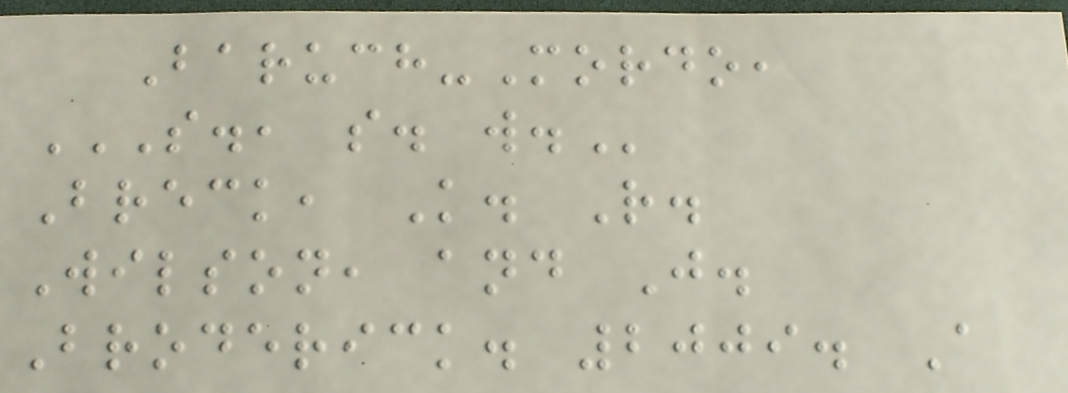Baruch-Mordo,
S., S. W.
Breck, K. R.
Wilson, and J.
Broderick. 2009. A
